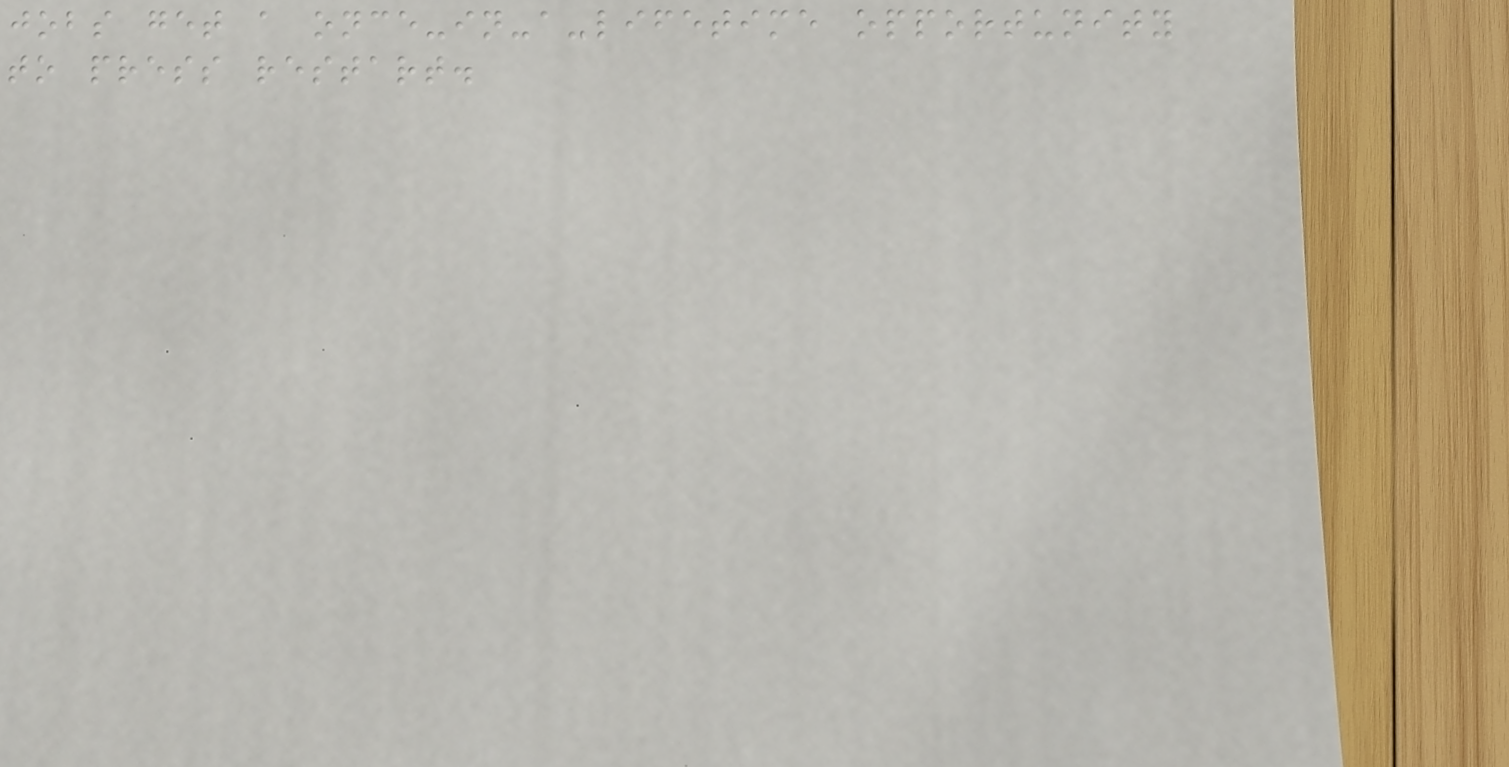jobs get a once-in-a-lifetime opportunity
to press restart.
